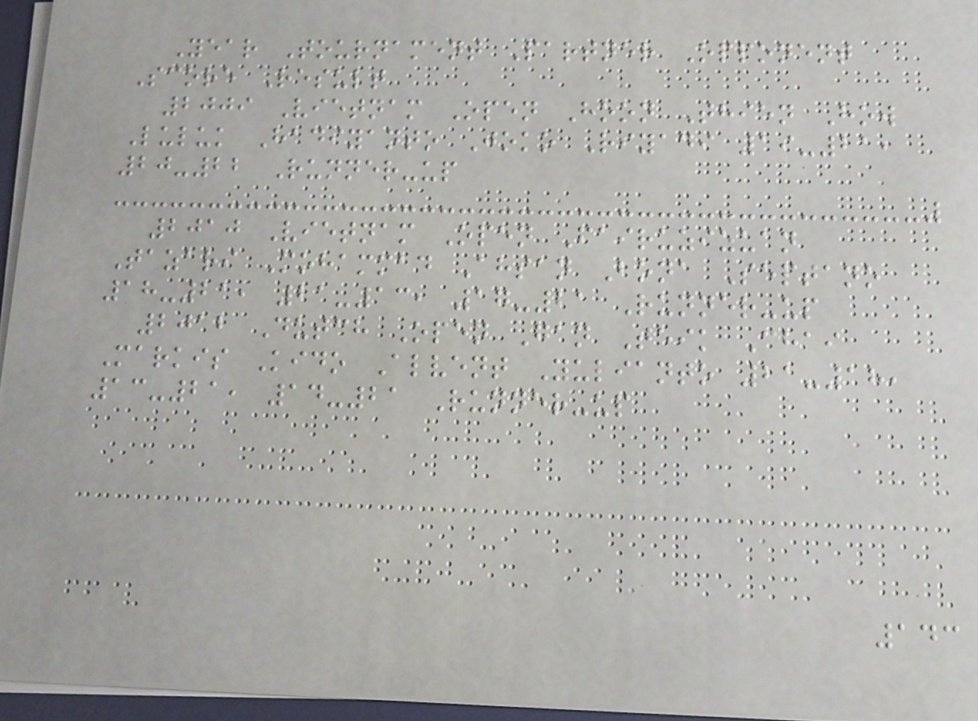Year Tournament Partner Opponent
Score Result
2009 Vietnam Open Hoon Thien How
Luluk Hadiyanto Joko Riyadi 19-21,
20-22 Runner-up
2010 Vietnam Open Fairuzizuan
Tazari Mohammad Ahsan Bona Septano
18-21, 21-13, 17-21 Runner-up
2012 Dutch Open Gan Teik Chai
Markis Kido Alvent Yulianto 21-18,
13-21, 14-21 Runner-up
143
